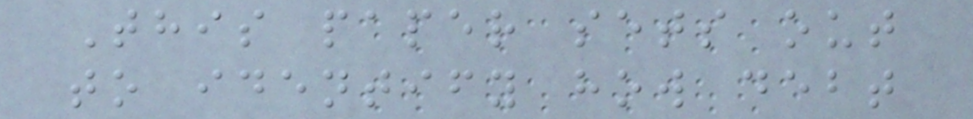This paper sets out
to identify how debt
